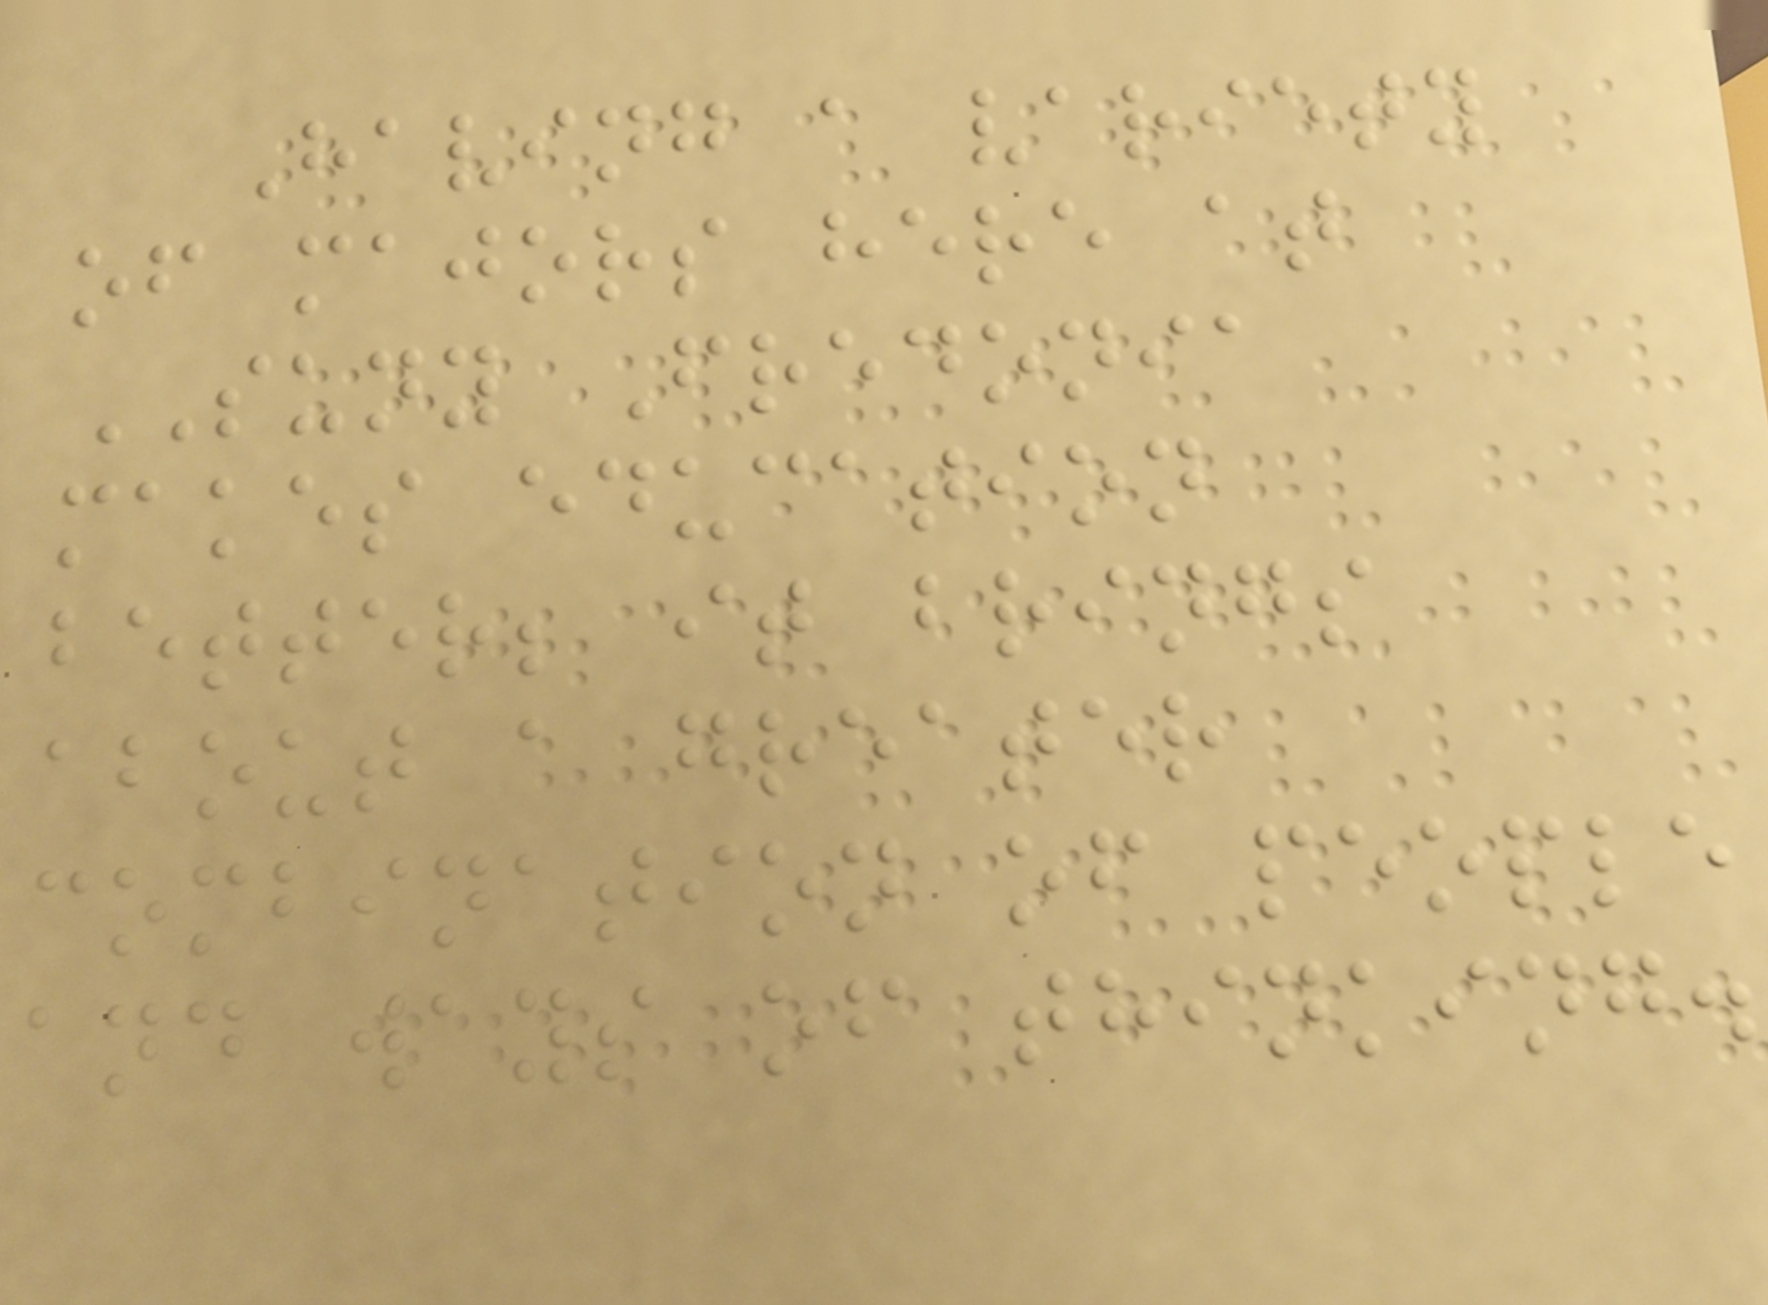Having a variety
of majors here at
SUNY Fredonia
makes education
better; it brings
about a greater
combination of people
and ways of thinking.
